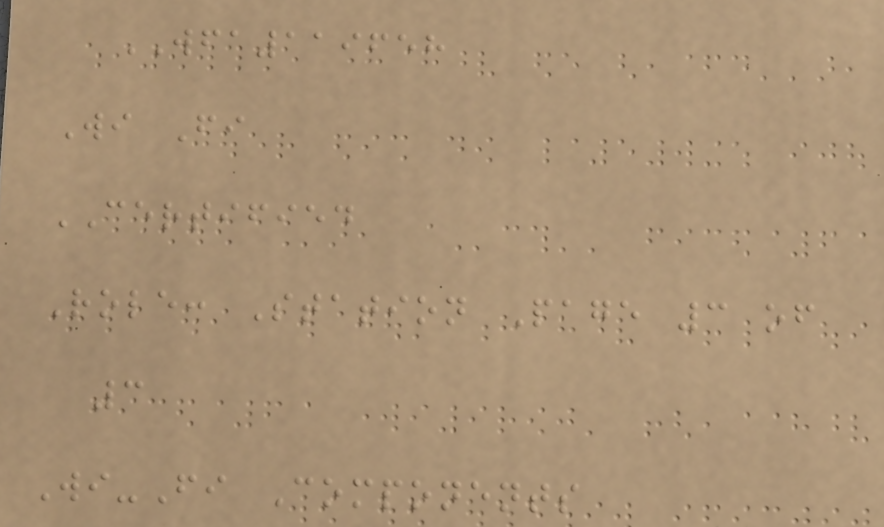WFA119658
Wi Fi
CERTIFIED
Role: Station Page 3 of
3
Wi-Fi Components
